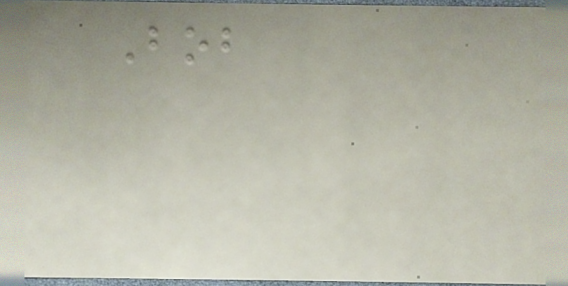Bob
